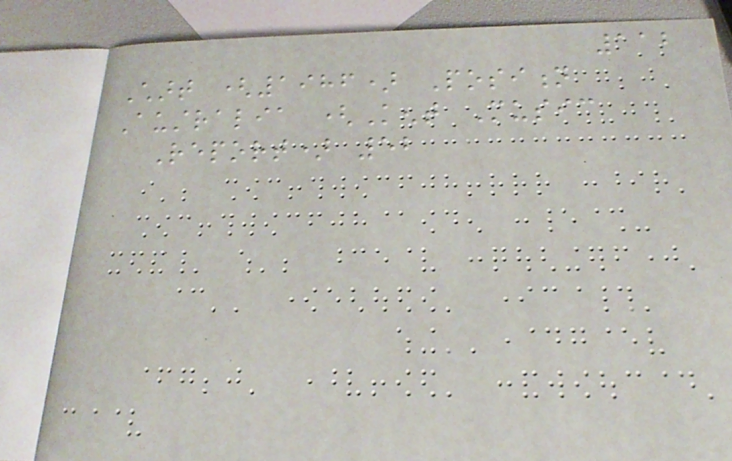112
Chart (1986) Position
Australia (Kent Music
Report) 52
